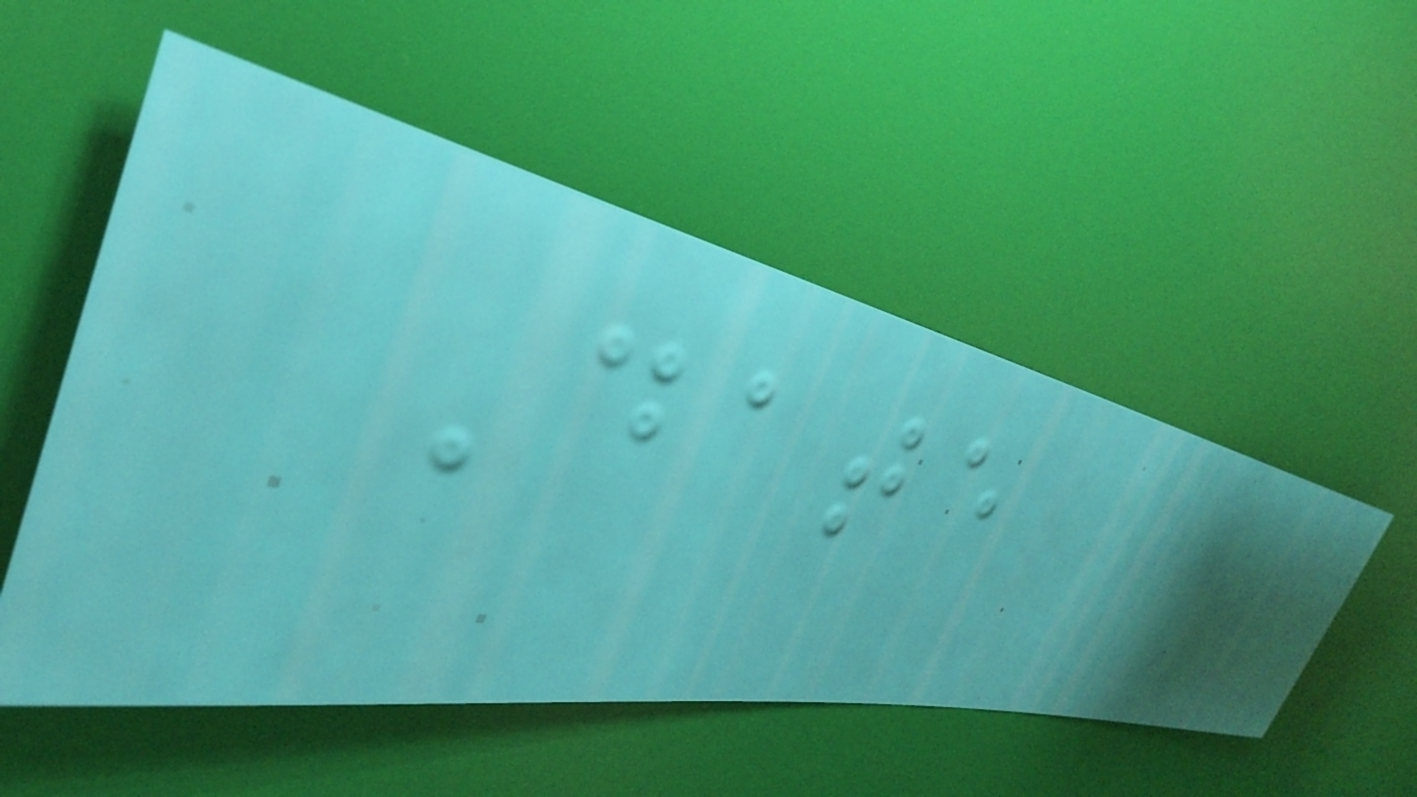Date
